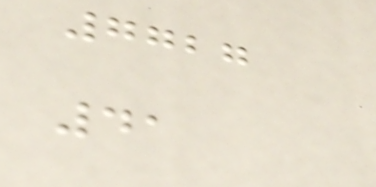7727
41
